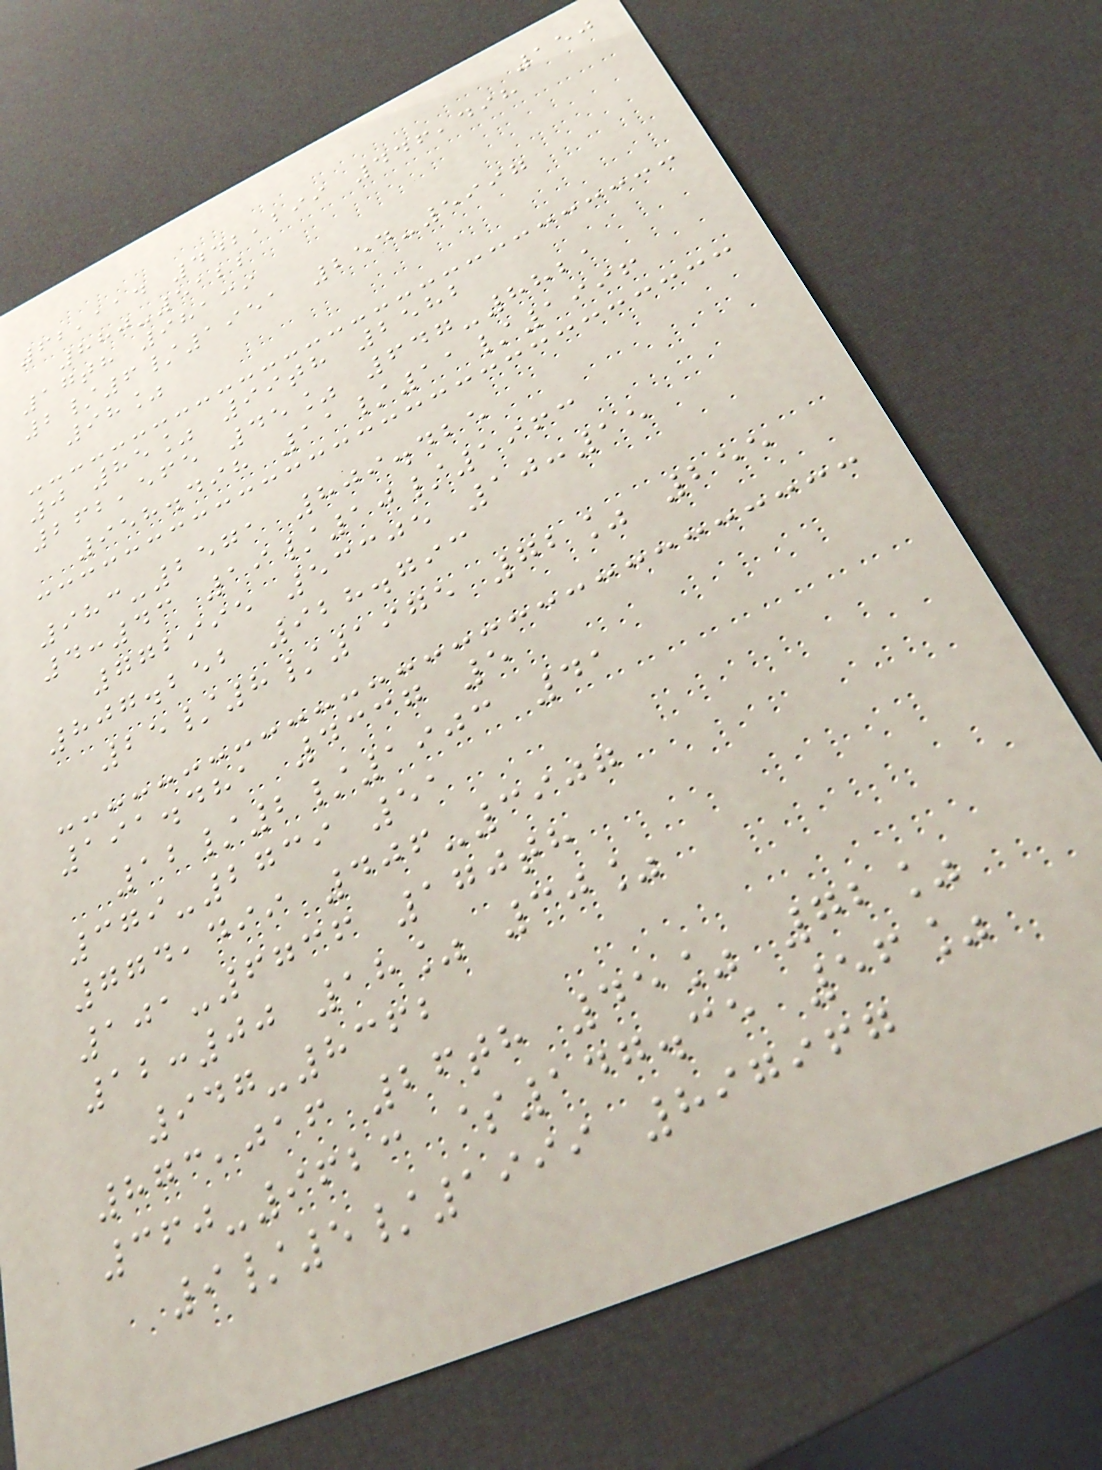150
62,114 442,299 446,498
880-5122
17th 98139
2/6/1951 254-5997
98%
0 85% 99th 2582
262,565 45% 647-8821
958.498 11/11/1996
983-2571 809.425
4:43 19/10/1963
772995 53305 10:15
807.252 928.793
25/8/1975 72% 255
191.481 4337 5
12/2/1903 41
379-2739 51
774,499 406-3907
101-6736 170th
12:00 18% 30%
947-8362
873,016 26th 45% 72%
360-9623 $147.35 56%
9/5/1999 897967
